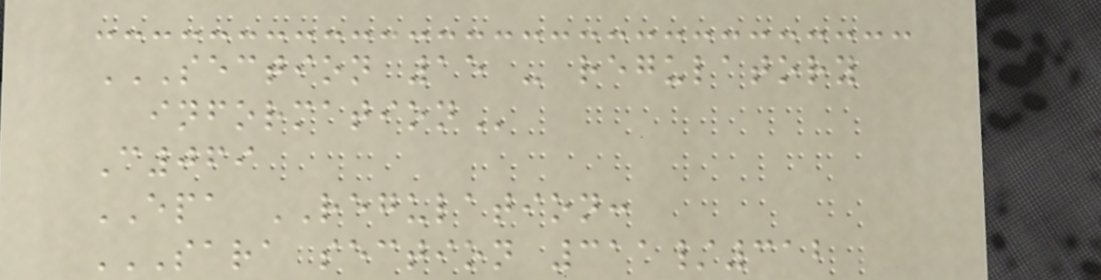SECTION 15 - REGULATORY
INFORMATION
C069
EPA REGULATION:
SARA SECTION 311/312
